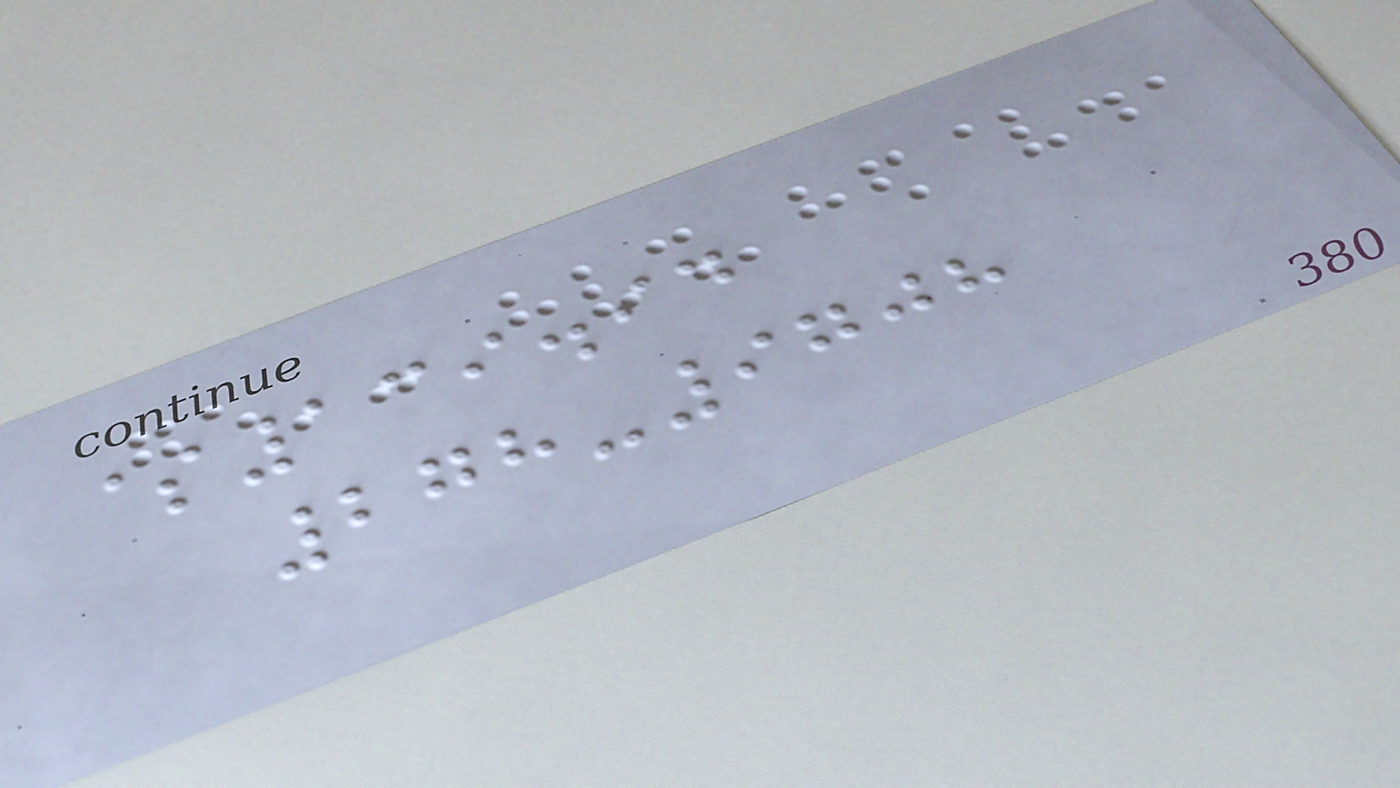$139.94
278-9708
